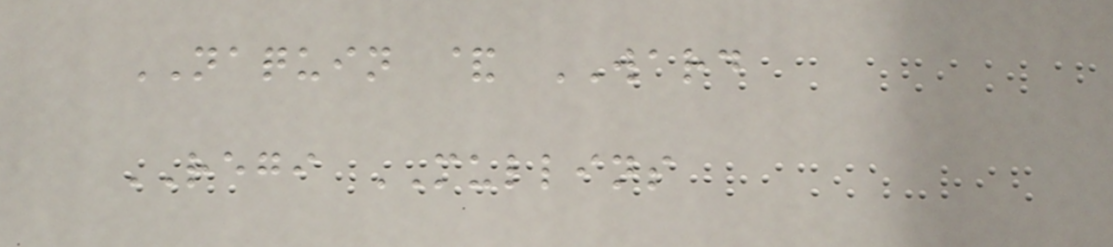NAQUIN & WARD
REGI MULLINS
